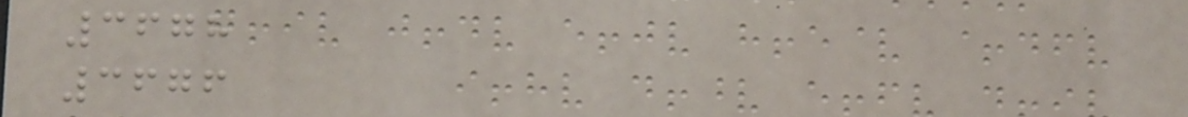3678
3676
